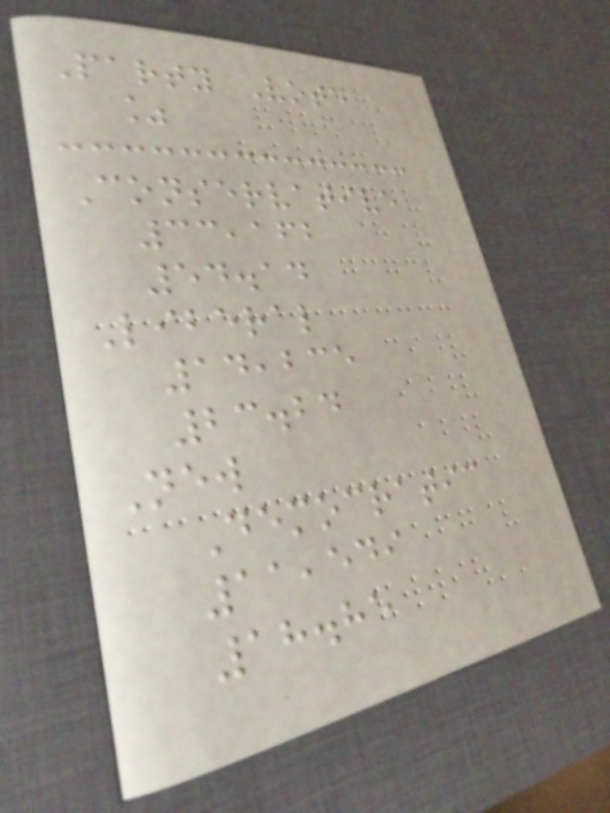Party Vote
%
Conservative
33,162
54.14
Liberal
14,235
23.24
New
Democratic
11,549
18.85
